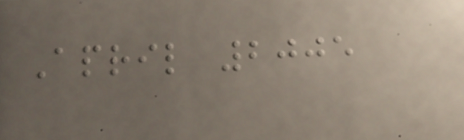April 2005
